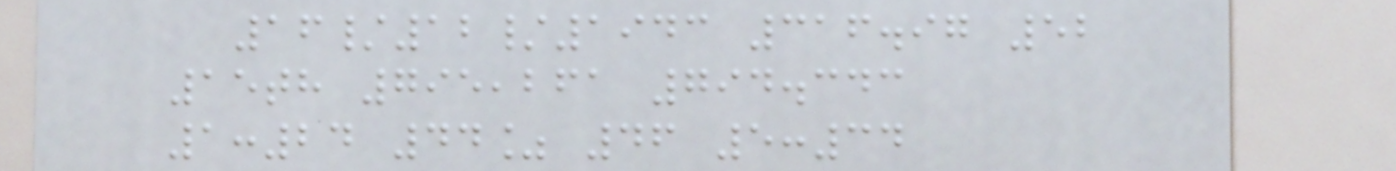16/12/1943 316.97 52
15th 795,261 794.343
1:24 44% 46 5:34
